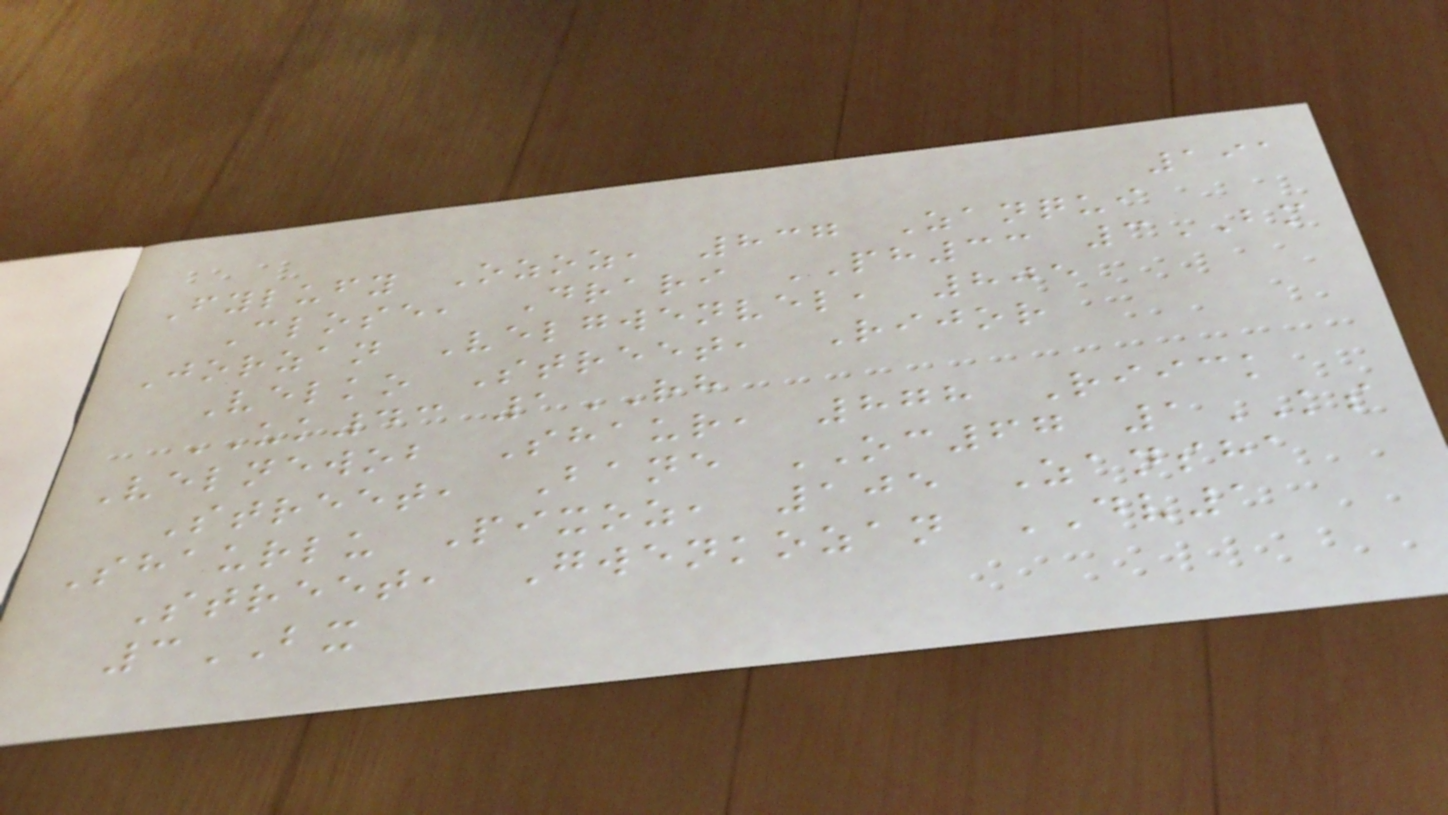191
Fylufy Ozoz, 837 Zanqui
Close, Drari PH33 3BM
Jorzan Velgwenvel, 805
Velko Street, Rijor
UK43 1RH
Velnewob Shaur, 878 Riick
Street, Bane OC67 1KS
Shaurlu Pixoz, 105 Zansha
Street, Gwenkozan DV1
3BX
